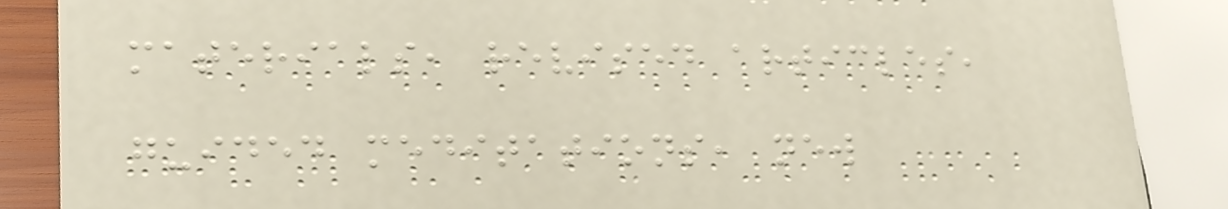materials, revised articles,
guided meditations, new
